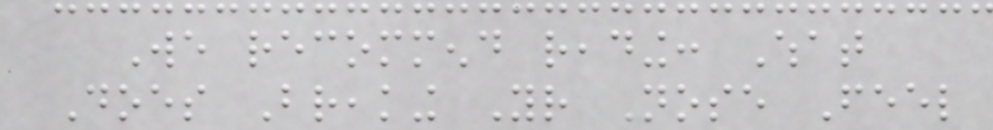We recommend reading: What
Does Breaking Your Nose Feel
